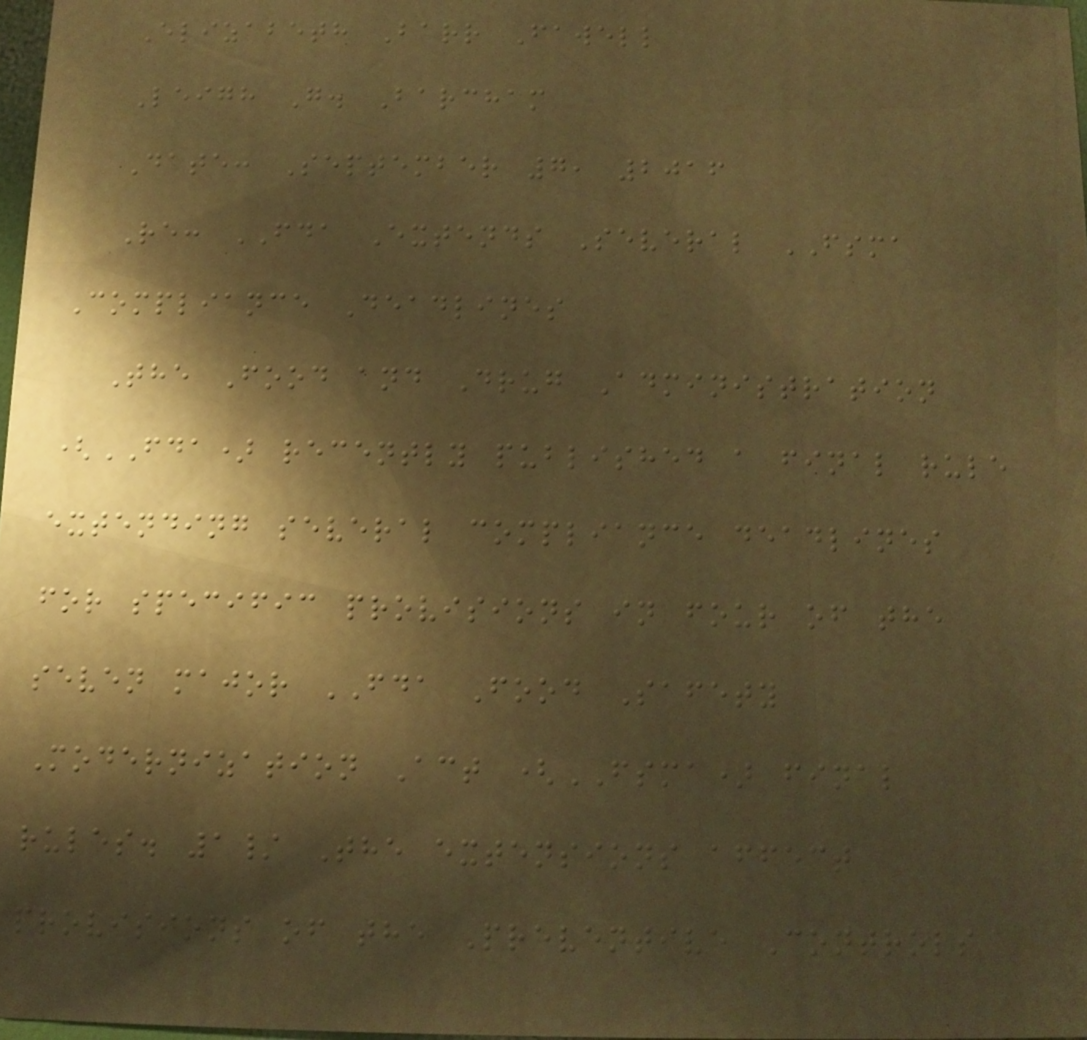Elizabeth Barr Fawell
Leigh G. Barcham
Date: September 7, 2016
Re: FDA Extends Several FSMA
Compliance Deadlines
The Food and Drug Administration
(FDA) recently published a final rule
extending several compliance deadlines
for specific provisions in four of the
seven major FDA Food Safety
Modernization Act (FSMA) final
rules. 1/ The extensions affect
provisions of the Preventive Controls
